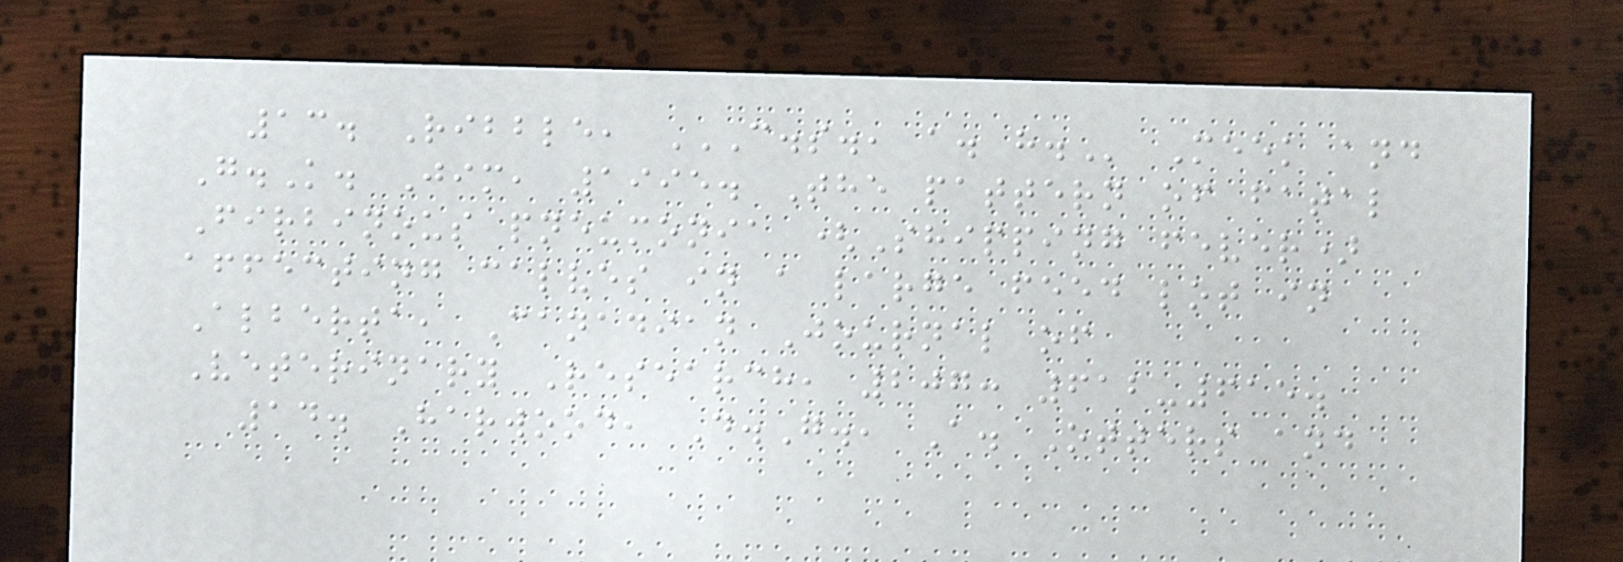13. Ribble, C.S., A. H. Meek and
G.K. Jim, 1995. The pattern of fatal
Firbinous pneumonia (Shipping fever)
affecting calves in a large feed lot in
Alberta, Canadian Journal of
Veterinary Research, 207: 612-615.
14. Harwood, D.G., A. Otters and
